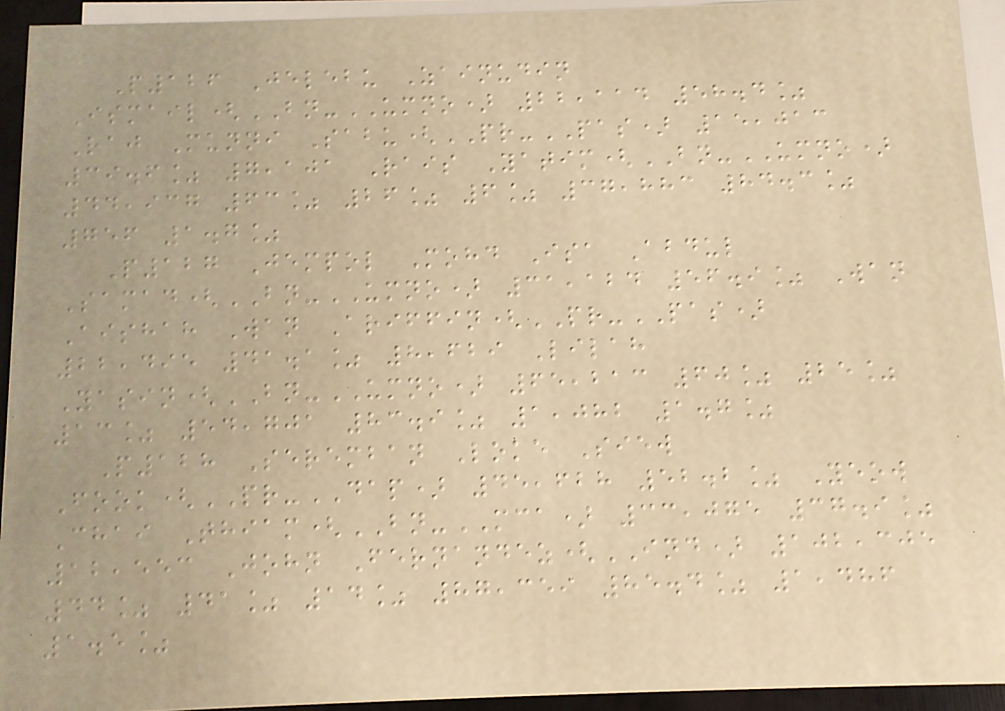P126 Jelebu Zainudin
Ismail(BN-UMNO) 22,114 58.4%
Raj Munni Sabu(PR-PAS) 15,013
39.6% 7,101 Rais Yatim(BN-UMNO)
44,937 63% 26% 6% 37,883 84.3%
756 1.7%
P127 Jempol Mohd Isa Abdul
Samad(BN-UMNO) 31,124 56.9% Wan
Aishah Wan Ariffin(PR-PAS)
22,495 41.1% 8,629 Lilah
Yasin(BN-UMNO) 65,213 60% 25%
13% 54,701 83.9% 1,082 1.7%
P128 Seremban Loke Siew
Fook(PR-DAP) 45,628 52.2% Yeow
Chai Thiam(BN-MCA) 33,075 37.9%
12,553 John Fernandez(IND) 102,305
44% 41% 14% 87,359 85.4% 1,486
1.5%
